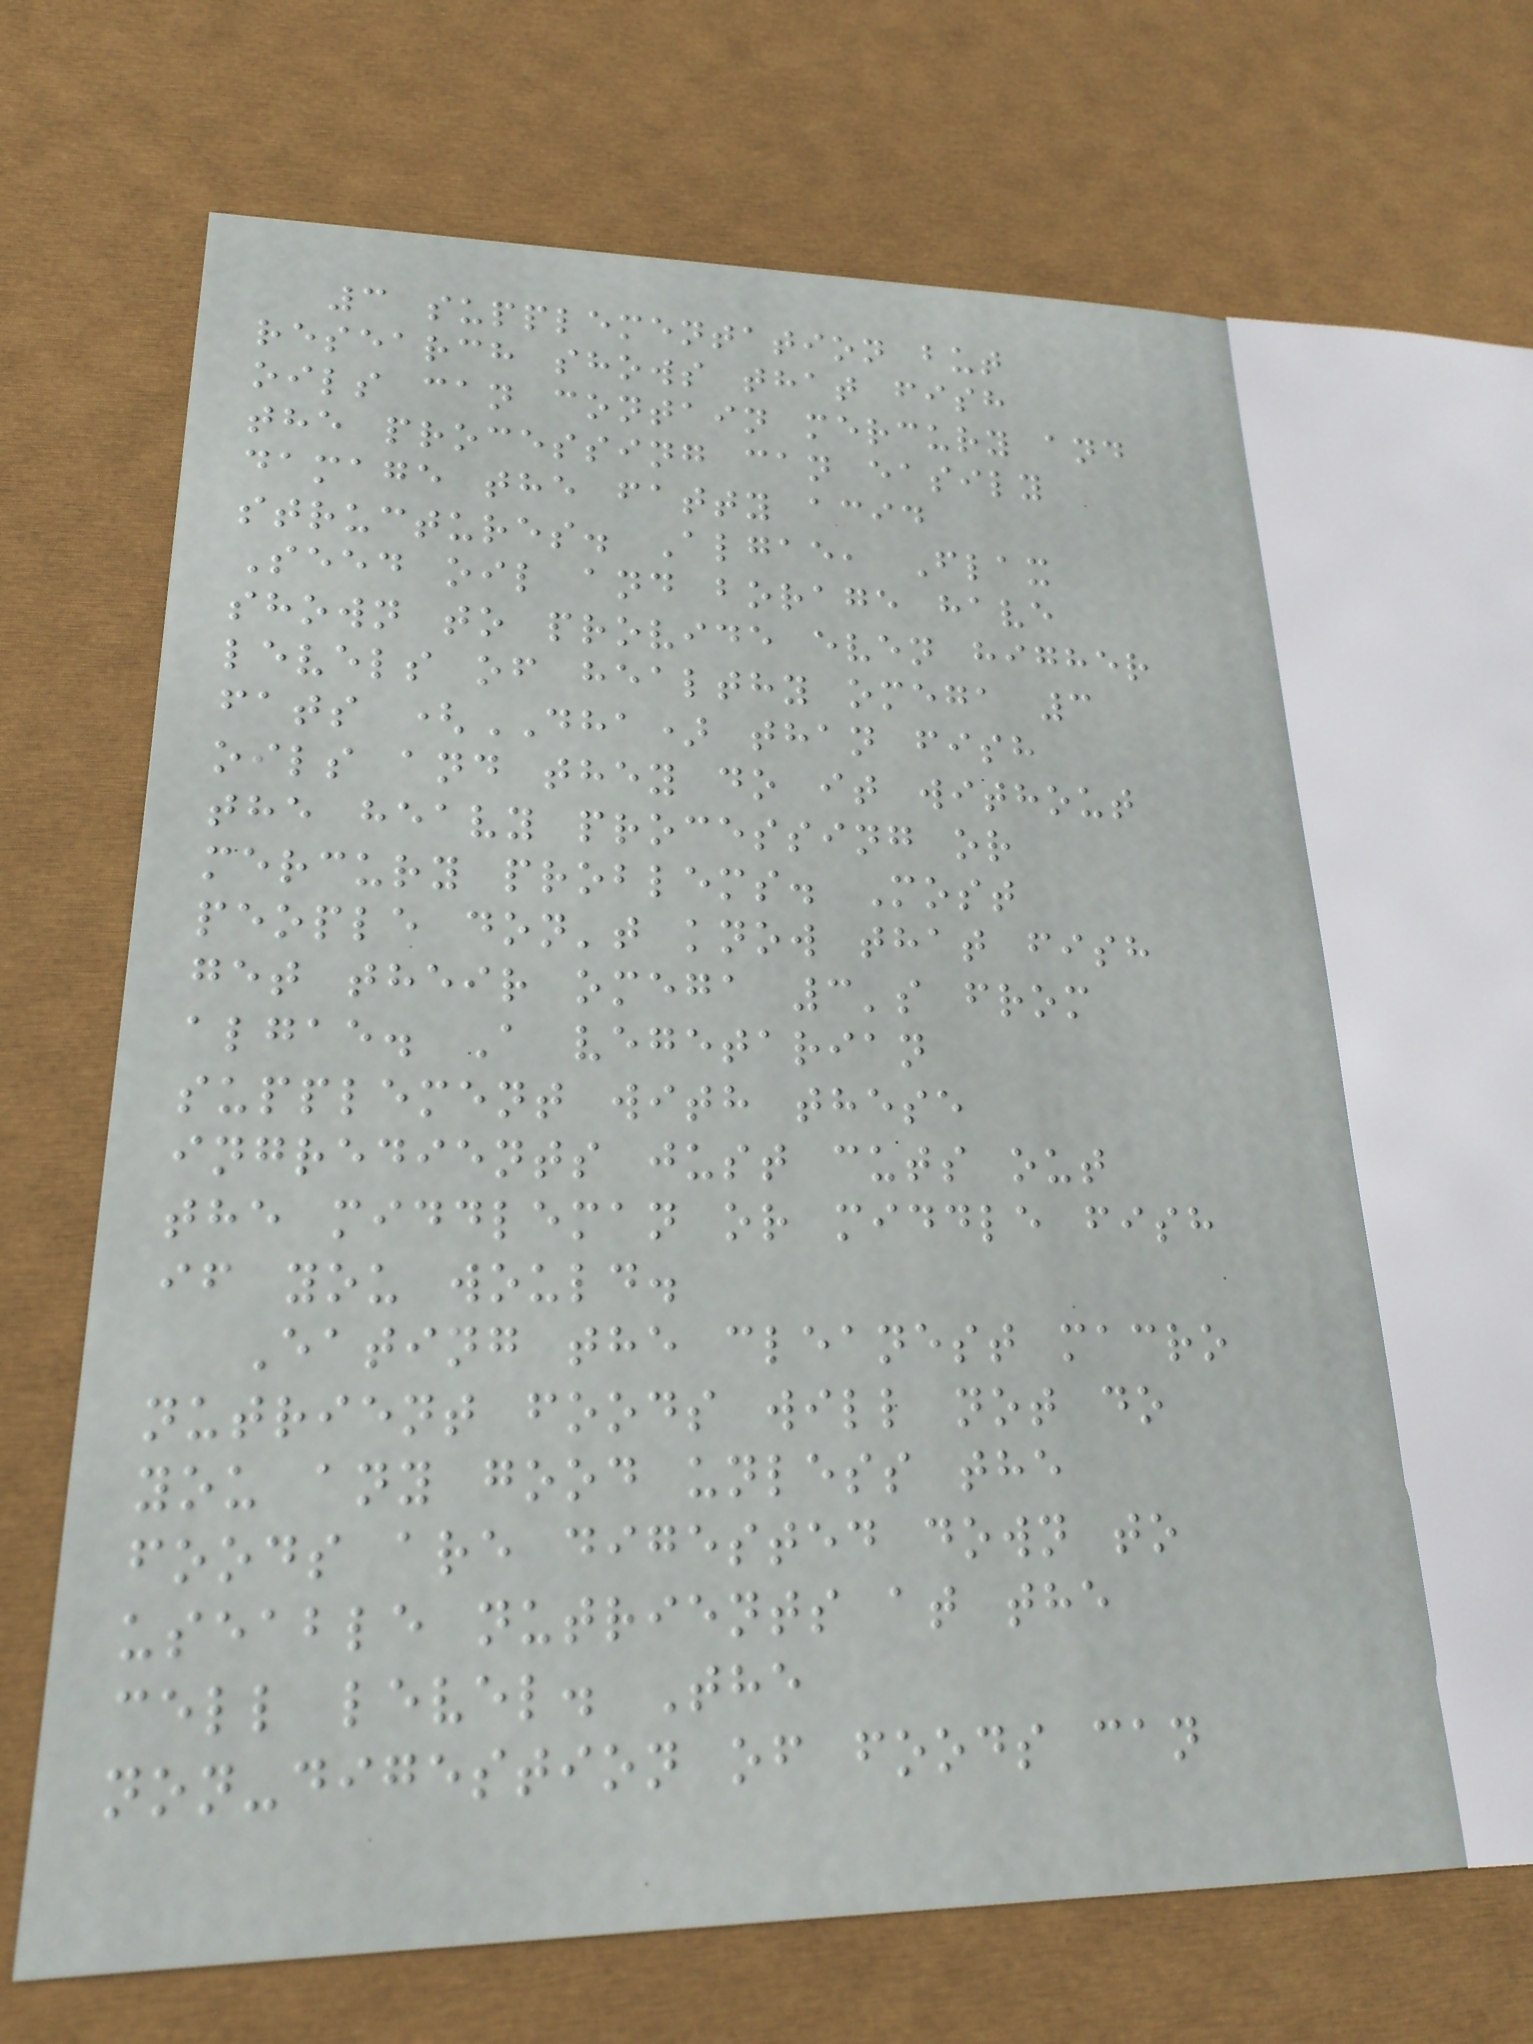3 supplementation but
research shows that fish
oils can contain mercury and
the processing can easily
damage the fatty acid
structures. Algae, Flax
Seed oil and borage have
shown to provide even higher
levels of healthy omega 3
fats (DHA) than fish
oils and they do it without
the heavy processing or
mercury problems. Most
people don't know that fish
get their omega 3's from
algae. A vegetarian
supplement with these
ingredients just cuts out
the middleman or middle fish
if you would.
Eating the cleanest macro
nutrient foods will not do
you any good unless the
foods are digested down to
useable nutrients at the
cell level. The
non-digestion of foods can
